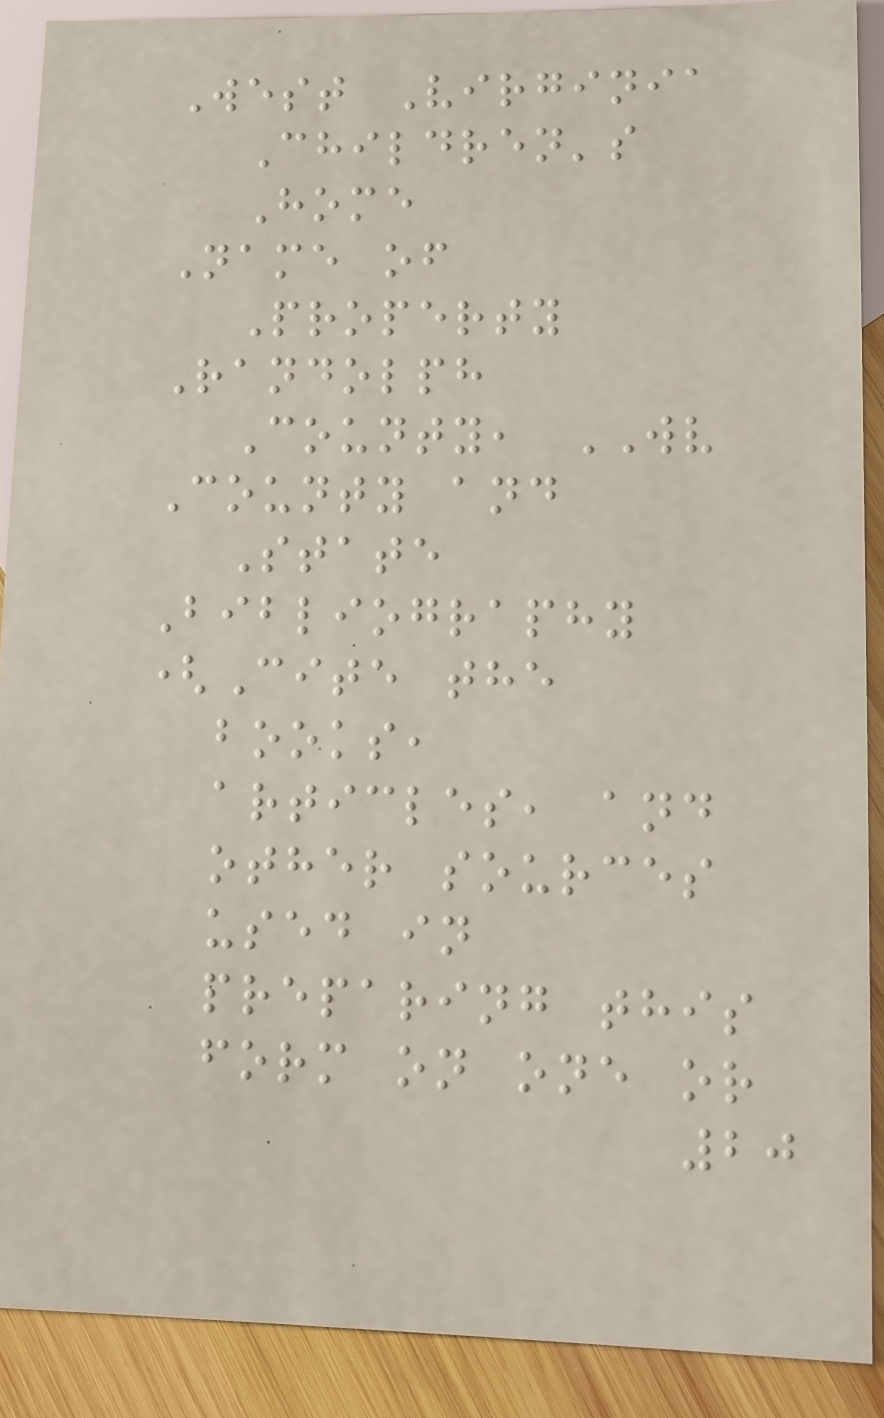West Virginia
Children's
Home
Name of
Property
Randolph
County, WV
County and
State
Bibliography
(Cite the
books,
articles, and
other sources
used in
preparing this
form on one or
20
